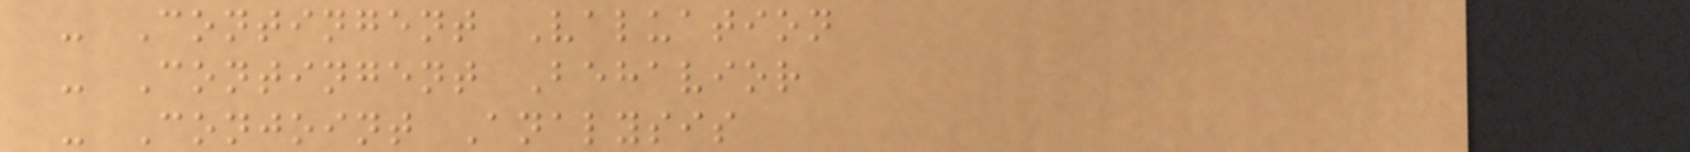- Contingent Valuation
- Contingent Behavior
- Conjoint Analysis
